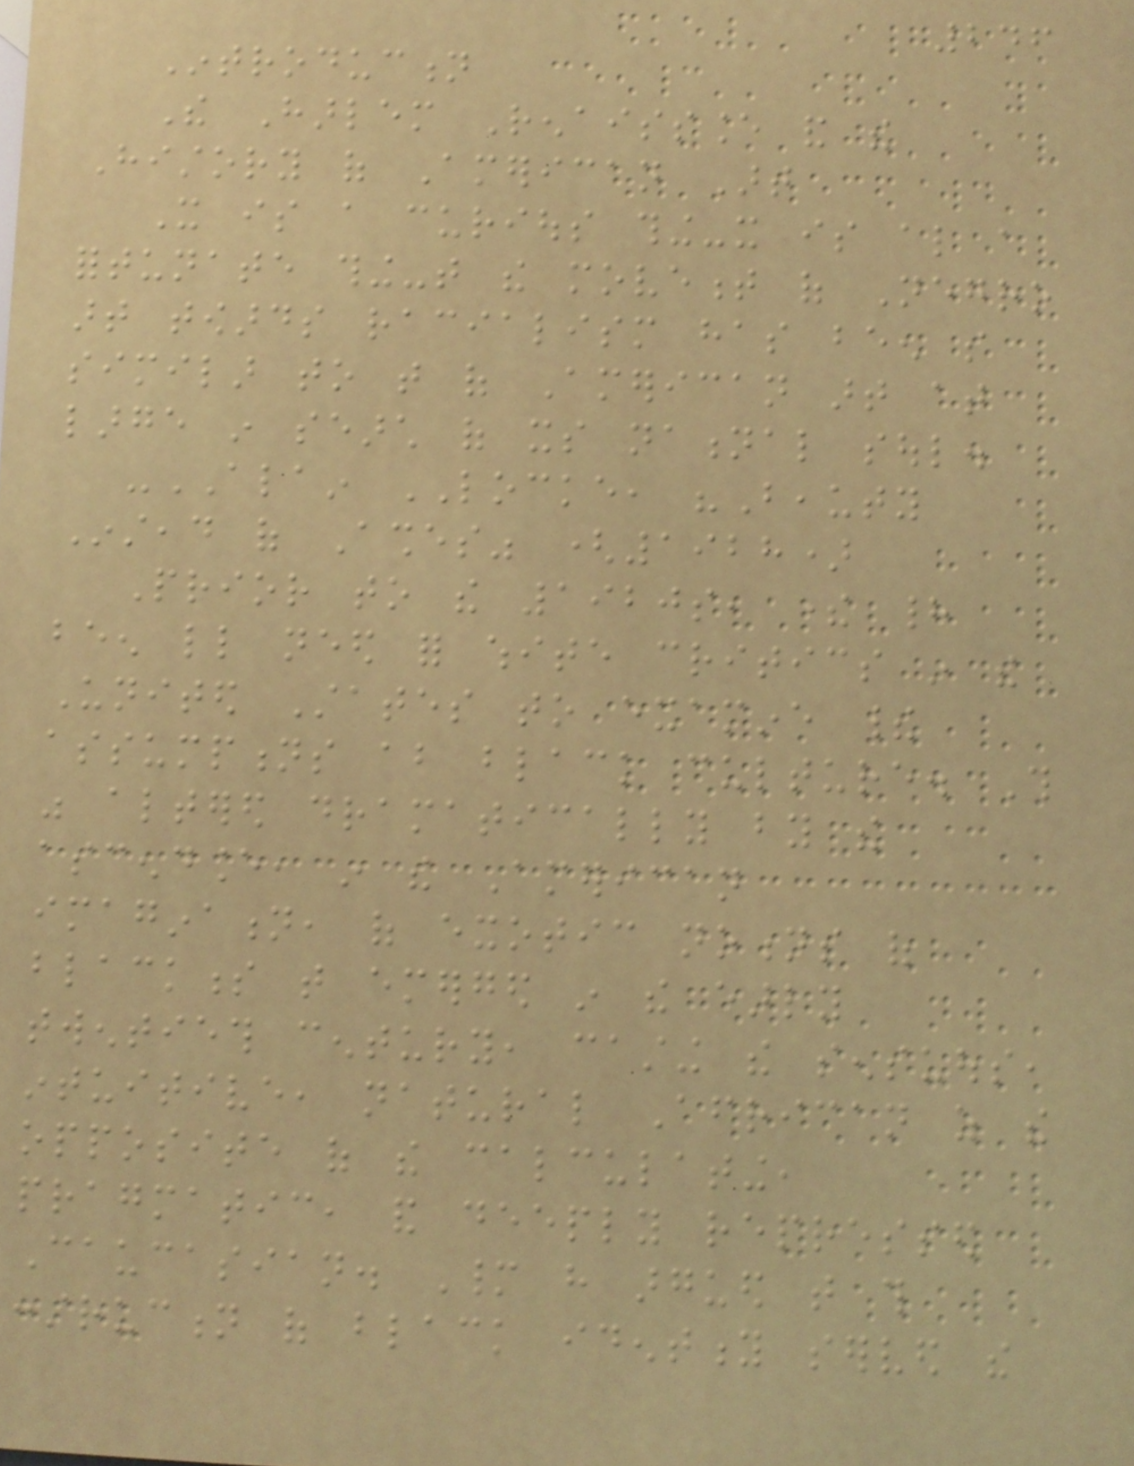246
Introduction
The Harlem Renaissance and the
History of American Art
It is a curious thing-it is also a
fortunate thing-that the movement of Negro
art towards racialism has been so
similar to that of American art at
large in search of its national soul.
-ALAIN LOCKE, "Beauty
Instead of Ashes" (1928)
Prior to the 1920s, there had
been little need for white critics in the
United States to examine their
assumptions about black culture. This
was altered dramatically by the
ascendance, in the American
imagination, of exotic notions of
blackness that emerged in the early
twentieth century, casting the sensuous,
intuitive, natural African as the
opposite of the calculating,
pragmatic, and deeply repressed
Caucasian. Many have argued that this
construction of black identity served the
